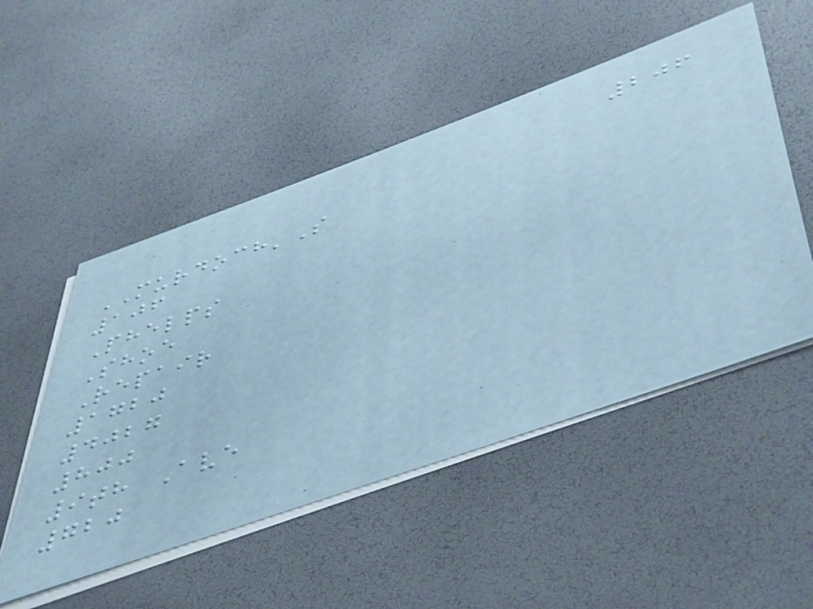206
MURDOCH'S
106
Phelps
Shoe
Repair
1720
4027
800
9th Ave
720
